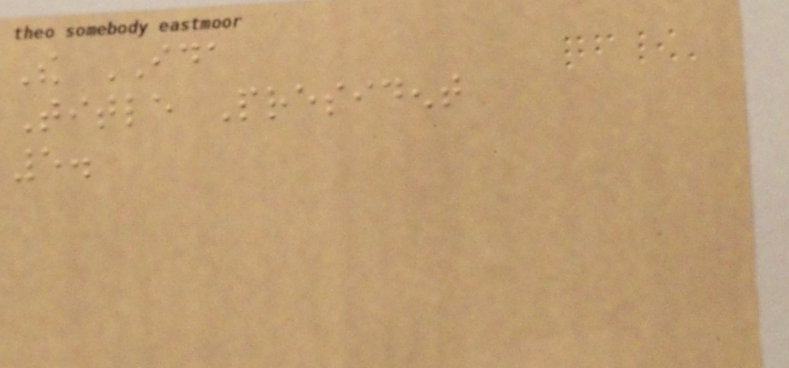The IDA
Title President
5.
